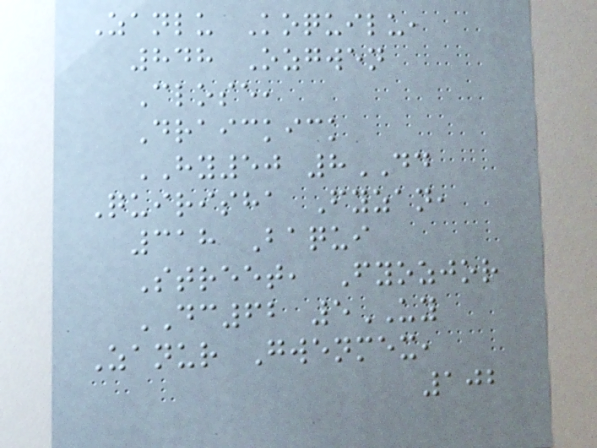Zanlu Koquilu,
848 Ozgwen
Close,
Draickick
HY50 8DD
Quirisha Fyzan,
318 Baqui
Street, Fyozjor
DC62 5UY
Zanur Gwenmex,
102
